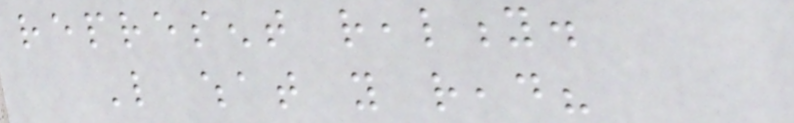represent reality.
Like what you read?
